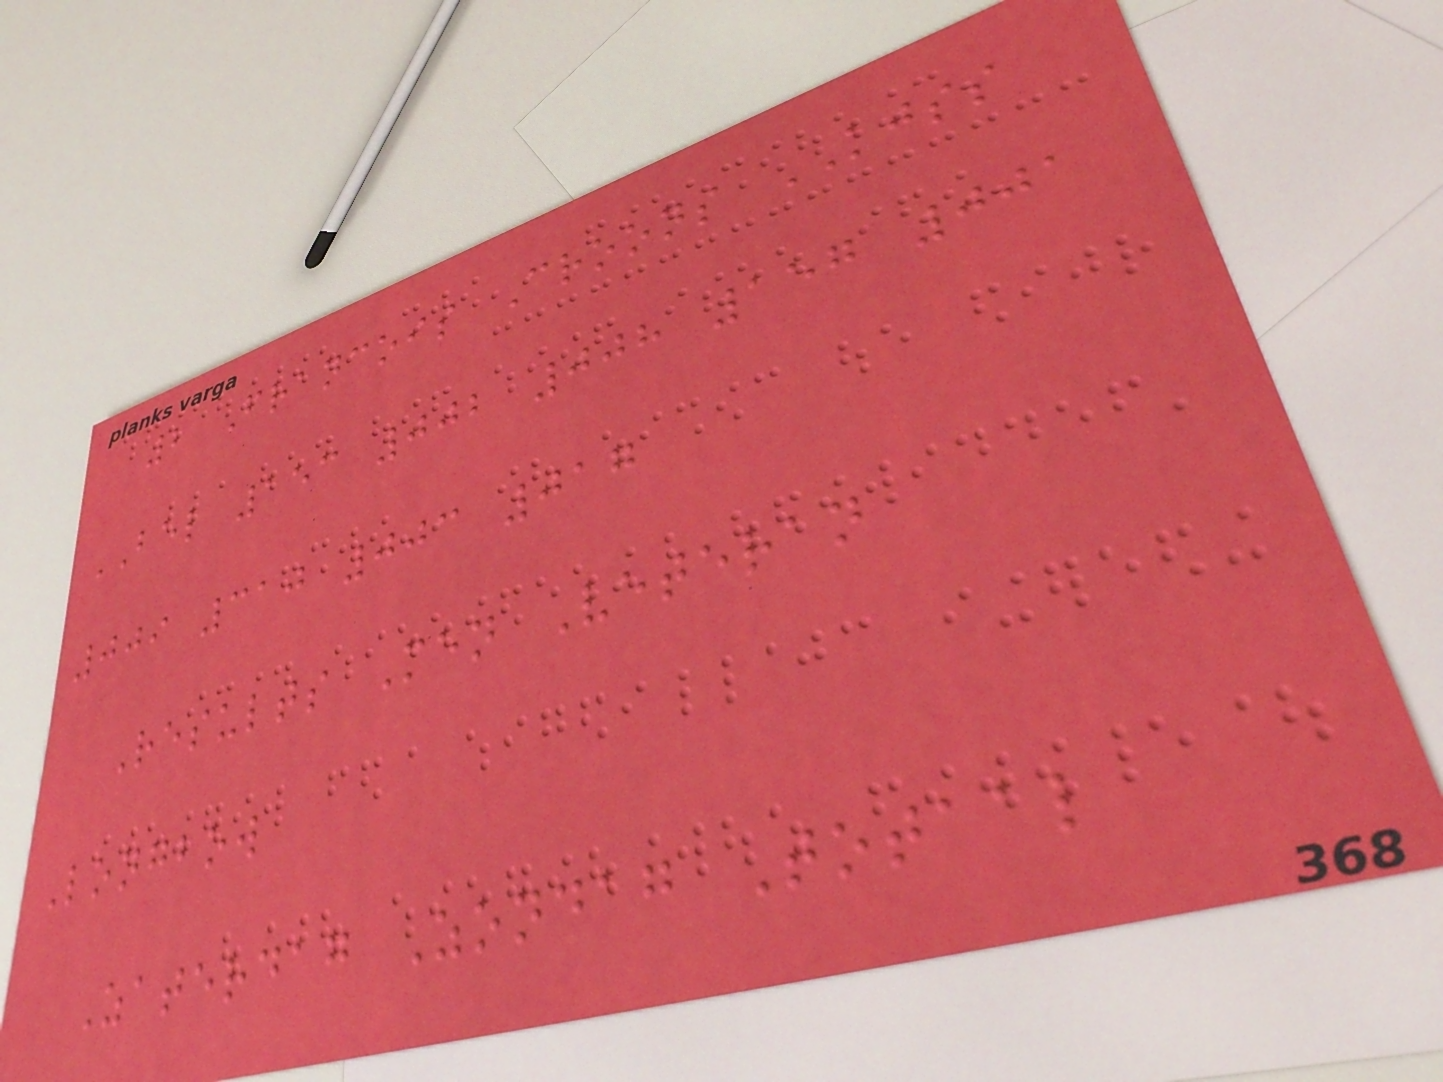2 Francois Croons KJSS
BEL 153 002 008 157 001
009 310 003 017
Results Men Veteran
Longbow
Zaterdag Zondag Totaal
